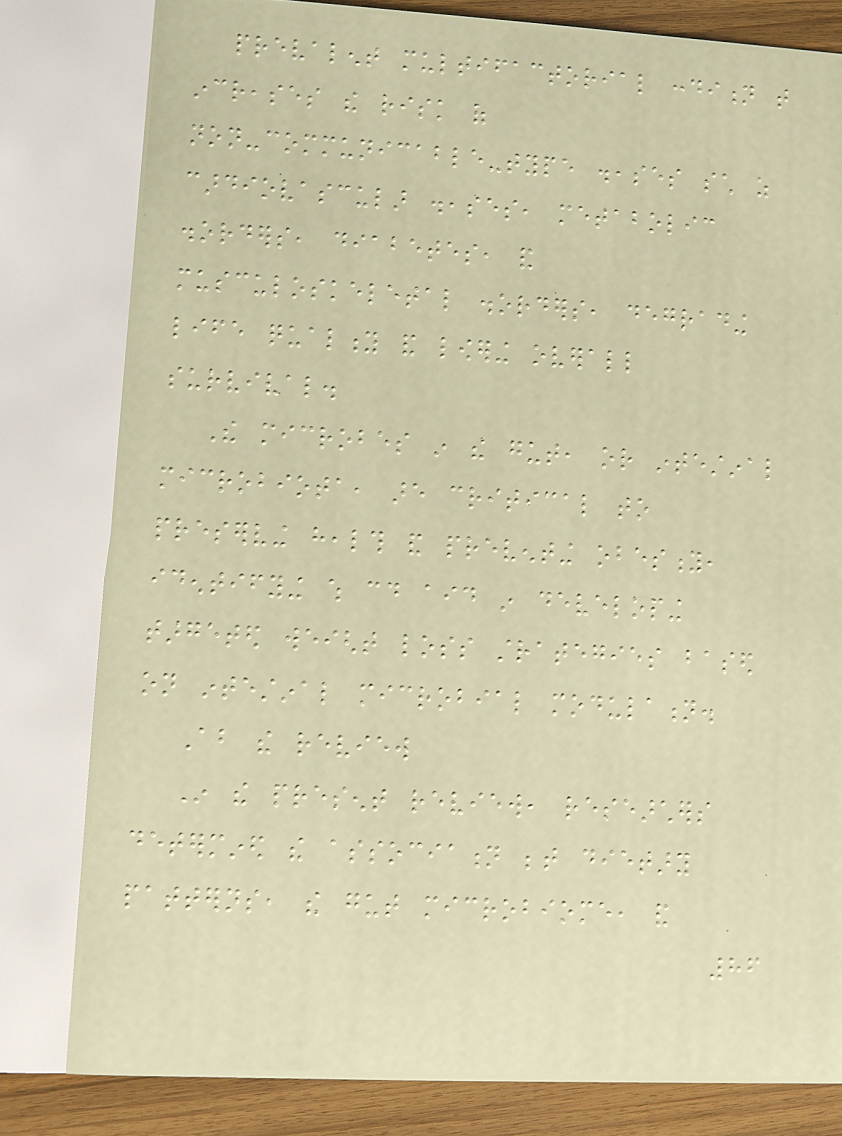prevalent multifactorial condition that
increases the risk of
non-communicable-type diseases such as
cardiovascular diseases, metabolic
disorders, diabetes, and
musculoskeletal disorders, degrading
life quality and lowering overall
survival.
The microbes in the gut, or intestinal
microbiota, are critical to
preserving health and preventing obesity,
identifying which could aid in developing
targeted weight loss strategies based
on intestinal microbial modulation.
About the review
In the present review, researchers
determined the association between dietary
patterns, the gut microbiome, and
86
